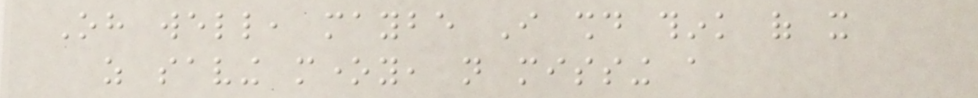Oh well, maybe I should think of it
as saving money, not missing a
